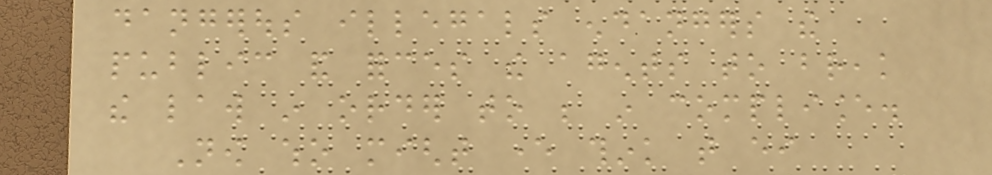dangerous illegals endangers the
public and forces the agents to break
the law in order to be in compliance.
Now who might ever think that either
